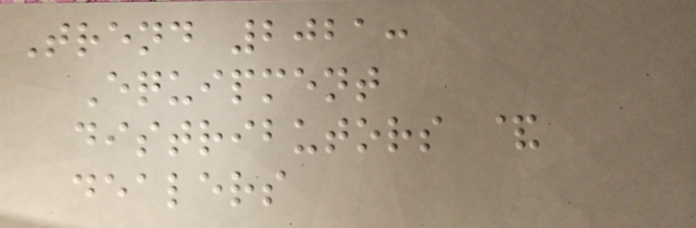Trend 2021:
Equipment
distributors &
dealers
